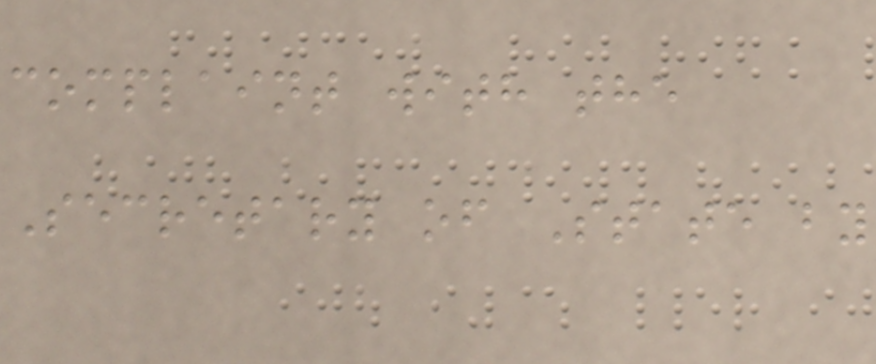complaint with the
Secretary of State by
